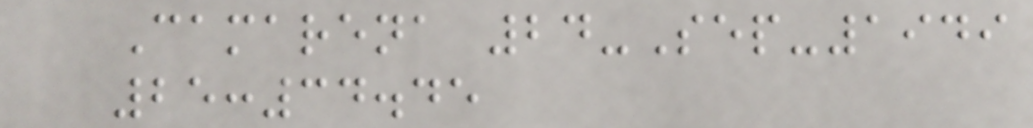Camarena 24-Sep-1949
25:34.45
